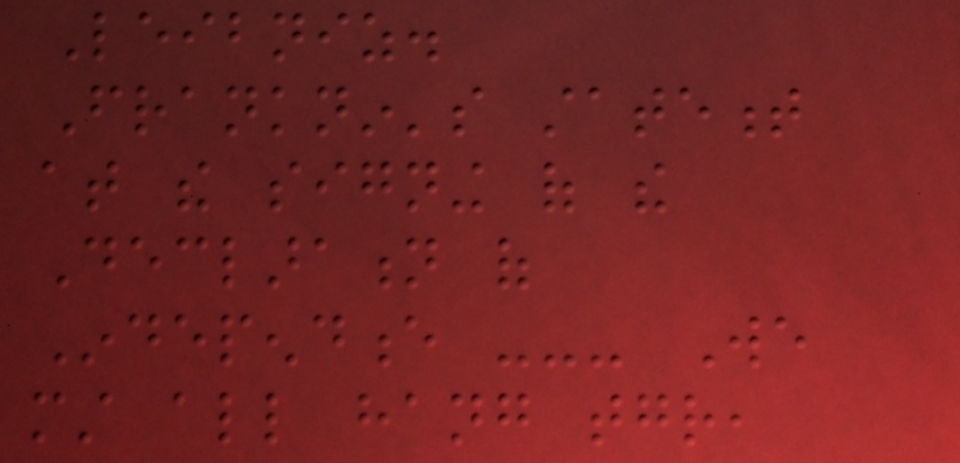Leibniz.
Franknin's statement
at the signing of the
Declaration of
Independence --- We
must all hang together,
